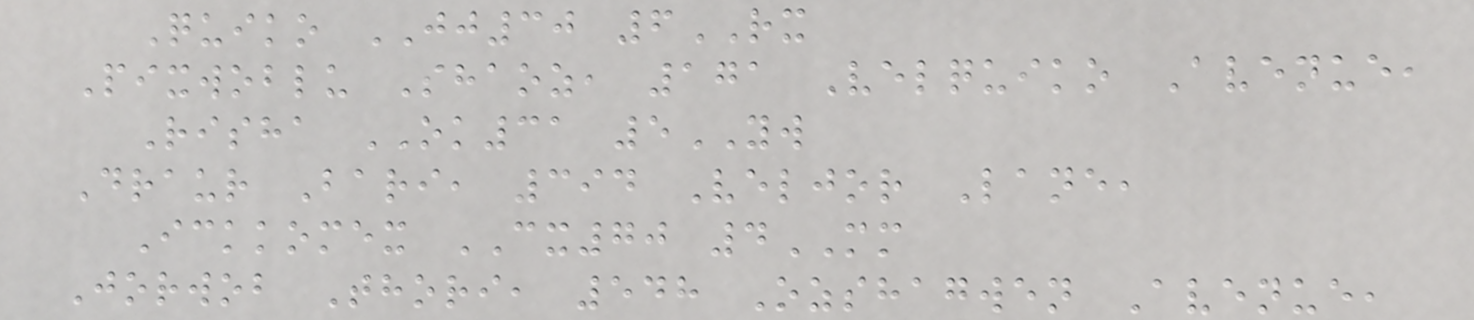Quiko JJ30 6RX
Pixwoblu Shaoz, 171 Velquiko Avenue,
Risha OK31 5YW
Draur Bari, 394 Veljor Lane,
Ickkomex CX70 4MM
Jorwob Thori, 548 Ozshagwen Avenue,
